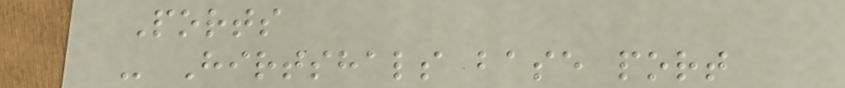Ports
- Hirtshals base port
